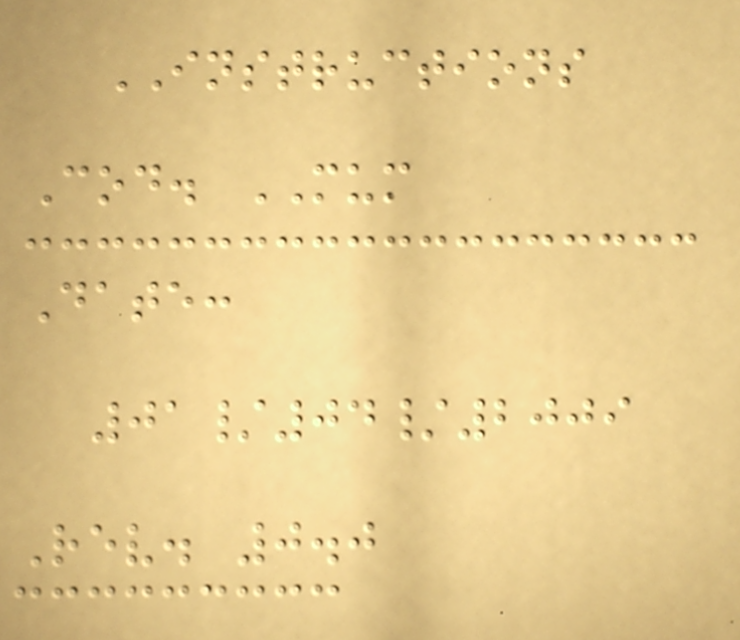INSTRUCTIONS
Cod. MUM
Date:
01/04/2009
Rev. 0.0
